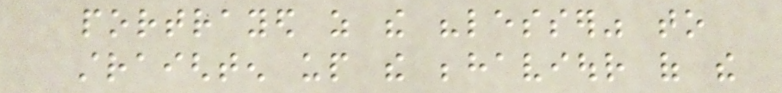portrayed as the "lesser" to
straighten up the behaviour of the
